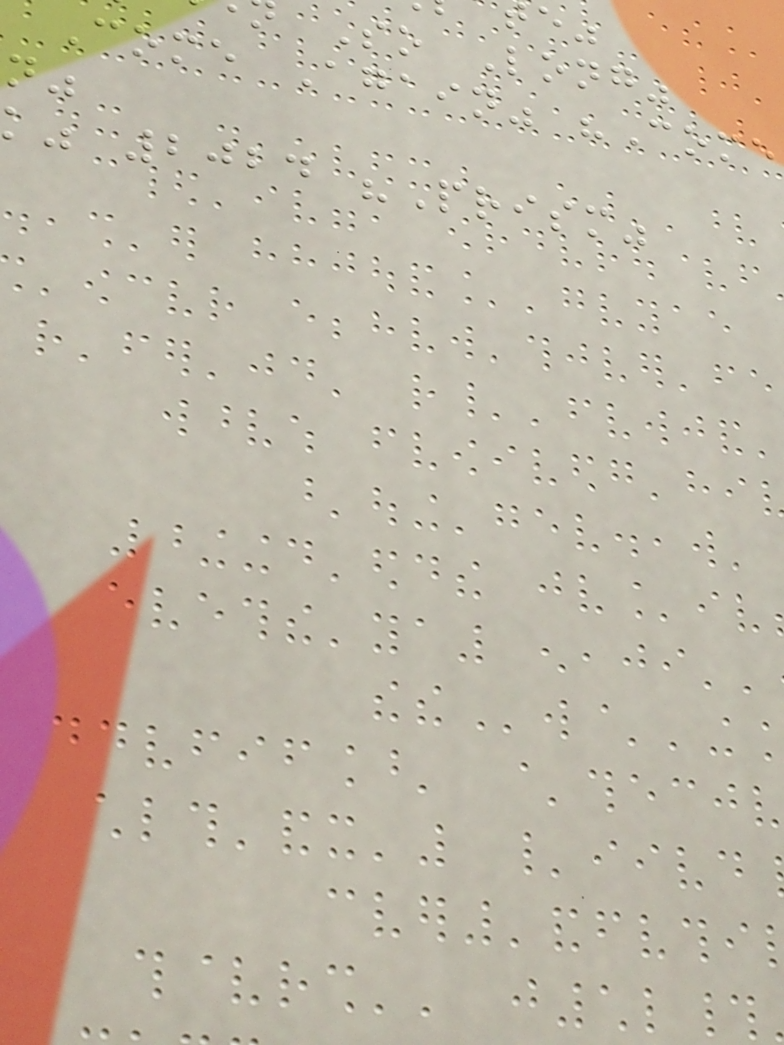So Long"
Come Again" "Come
k" 2024 "Prism"
